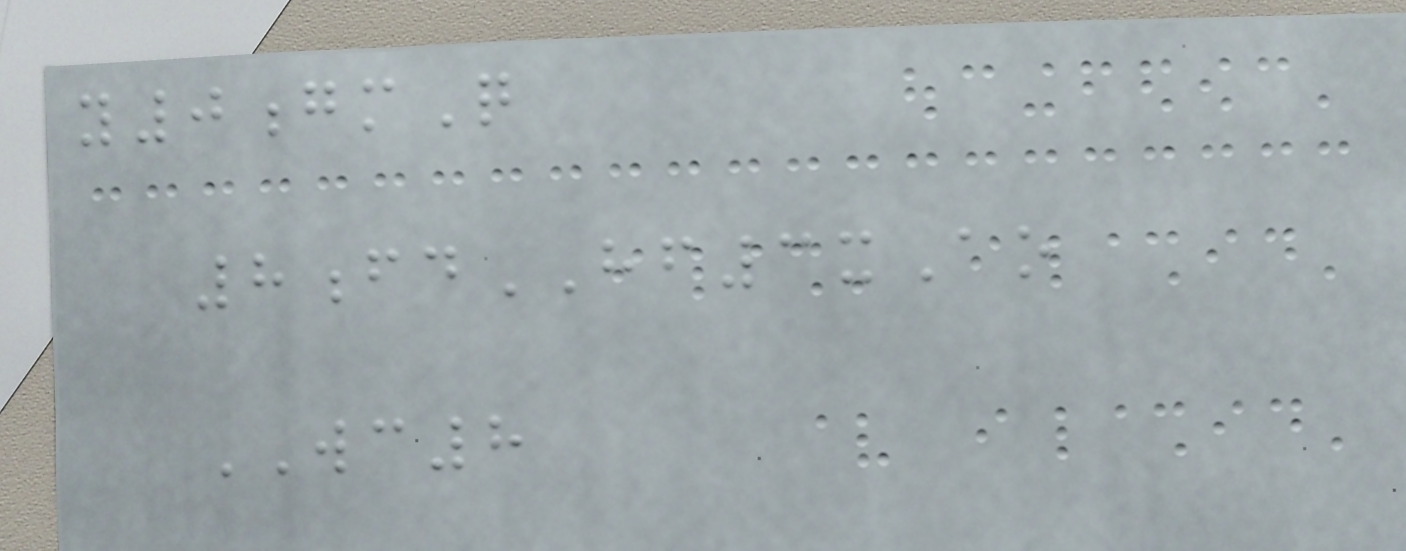y0gmQ
8fdHF3xAo
WC8
